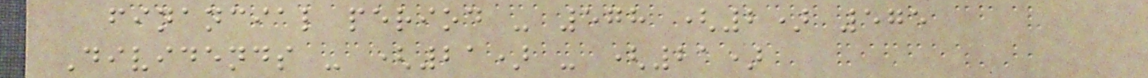financial period - 578 (2) 575
Dividends - (21) - (21)
